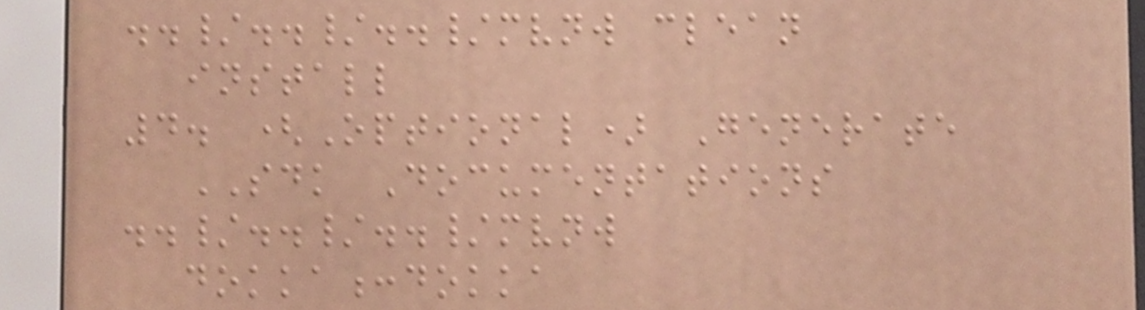../../../mvnw clean
install
4. (Optional) Generate
SDK Documentations
../../../mvnw
dokka:dokka
